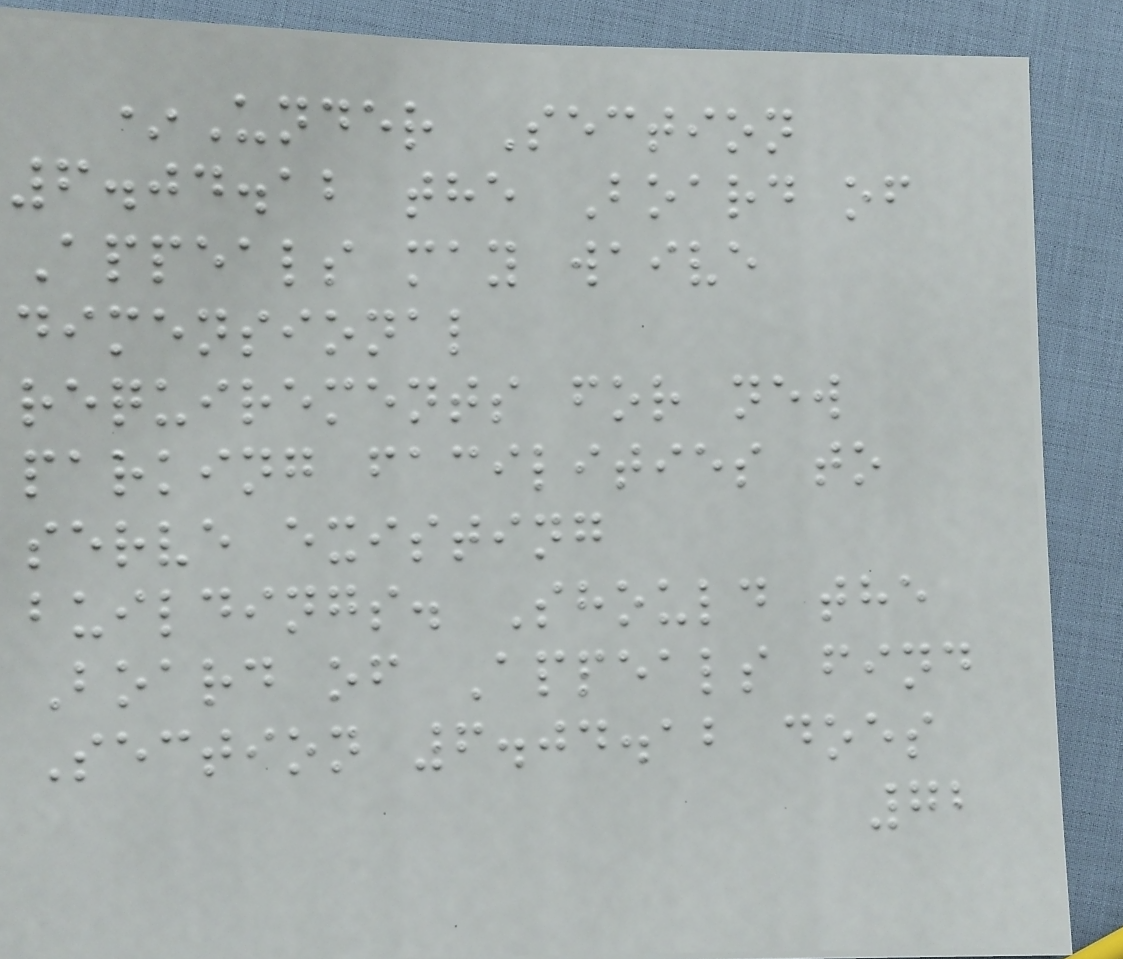*Under Section
6.04.12 the Board of
Appeals may waive
dimensional
requirements for new
parking facilities to
serve existing
buildings. Should the
Board of Appeals find
Section 6.04.12 does
72
